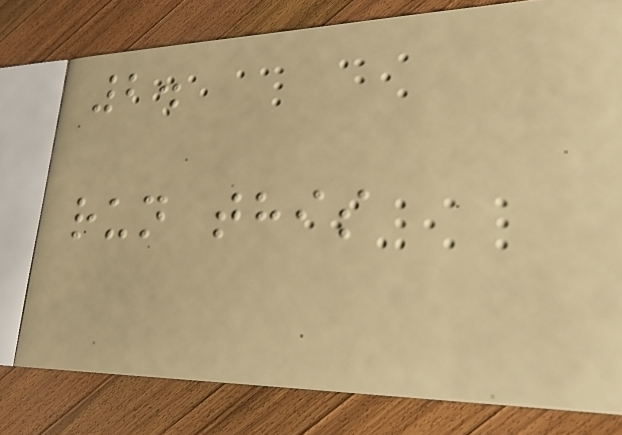2.
run this
